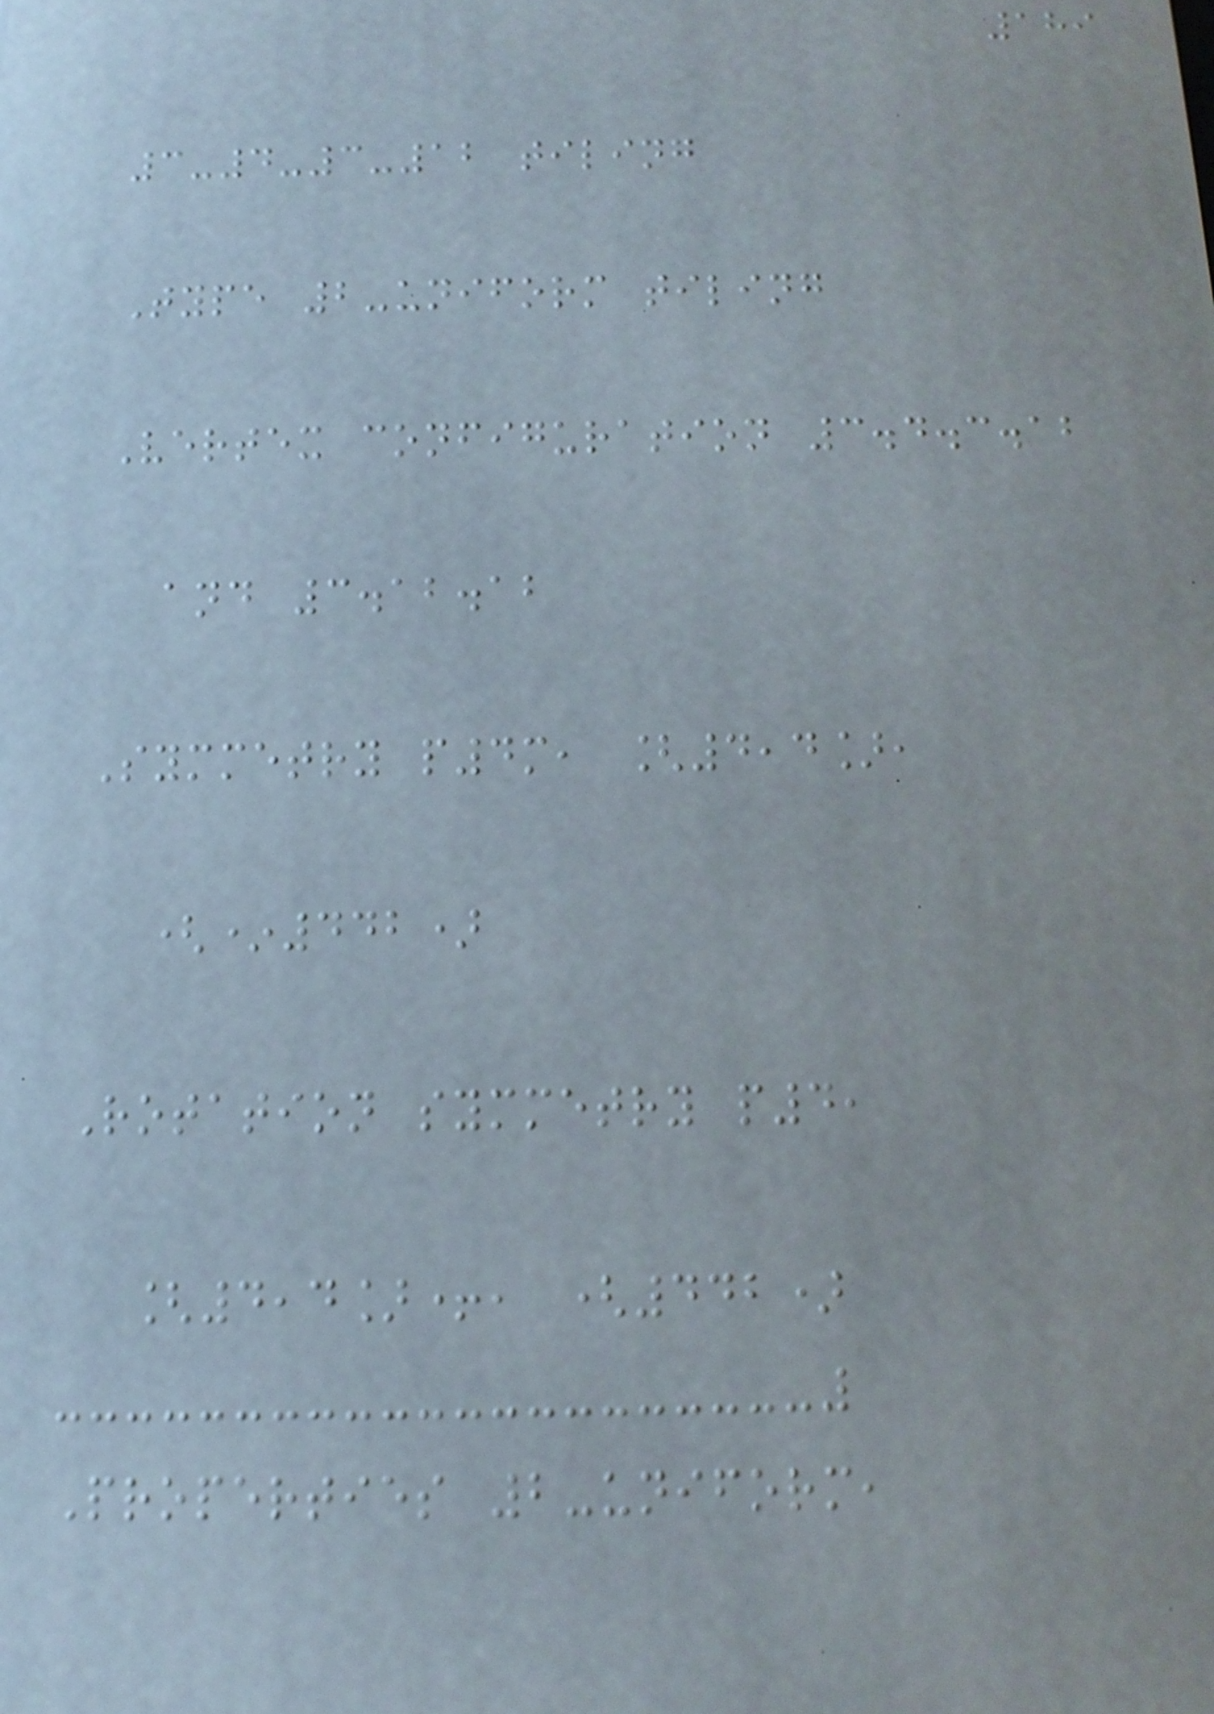189
3-4-3-12 tiling
Type 2-uniform tiling
Vertex configuration 3.4.3.12
and 3.12.12
Symmetry p4m, [4,4],
(*442)
Rotation symmetry p4,
[4,4]+, (442)
Properties 2-uniform,
